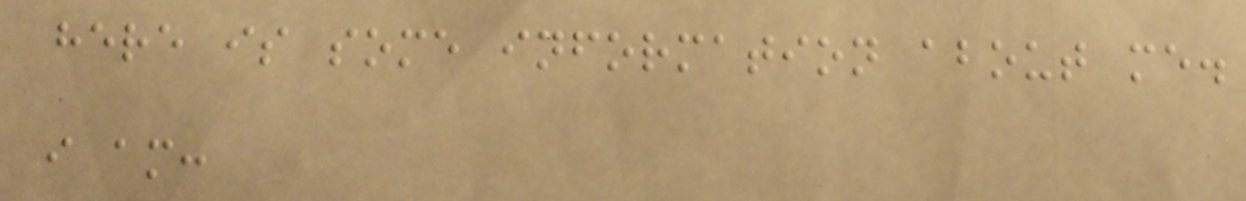here is some information about me.
i am:
